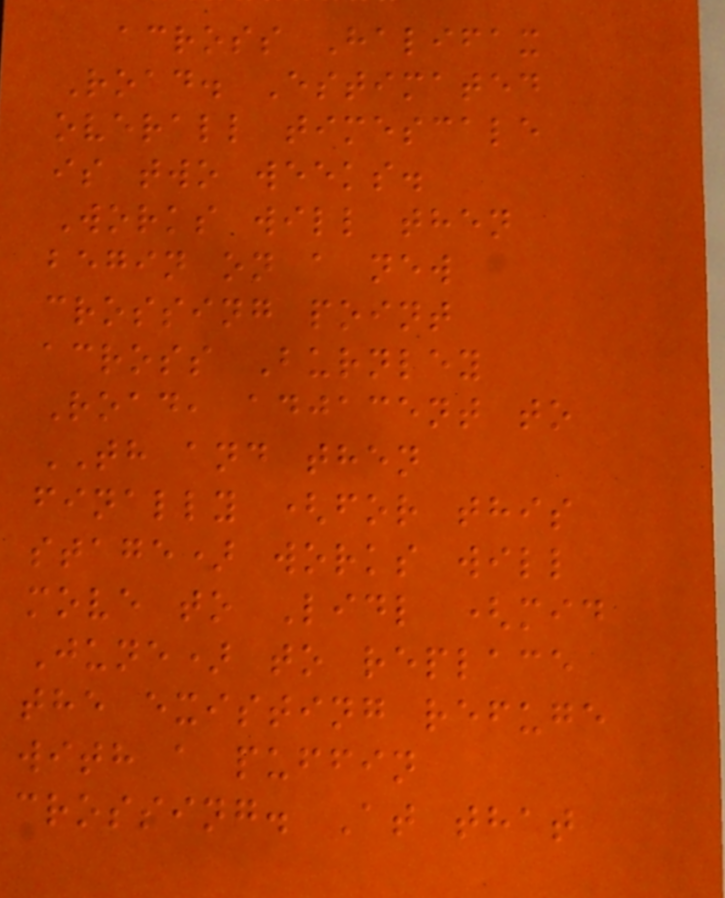across Halifax
Road. Estimated
overall timescale
is two weeks.
Works will then
begin on a new
crossing point
across Burnley
Road, adjacent to
TH and then
finally (for this
stage) works will
move to Lidl (mid
June) to replace
the existing refuge
with a puffin
crossing. At that
